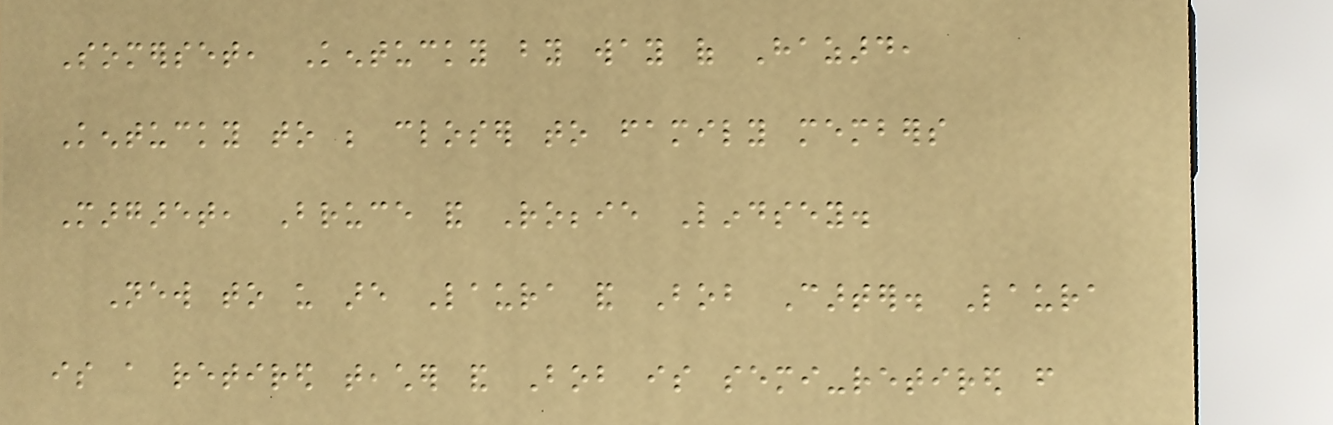Somerset, Kentucky by way of Hazard,
Kentucky to be closer to family members
Margaret, Bruce and Robbie Lindsey.
New to us are Laura and Bob Carter. Laura
is a retired teacher and Bob is semi-retired from
